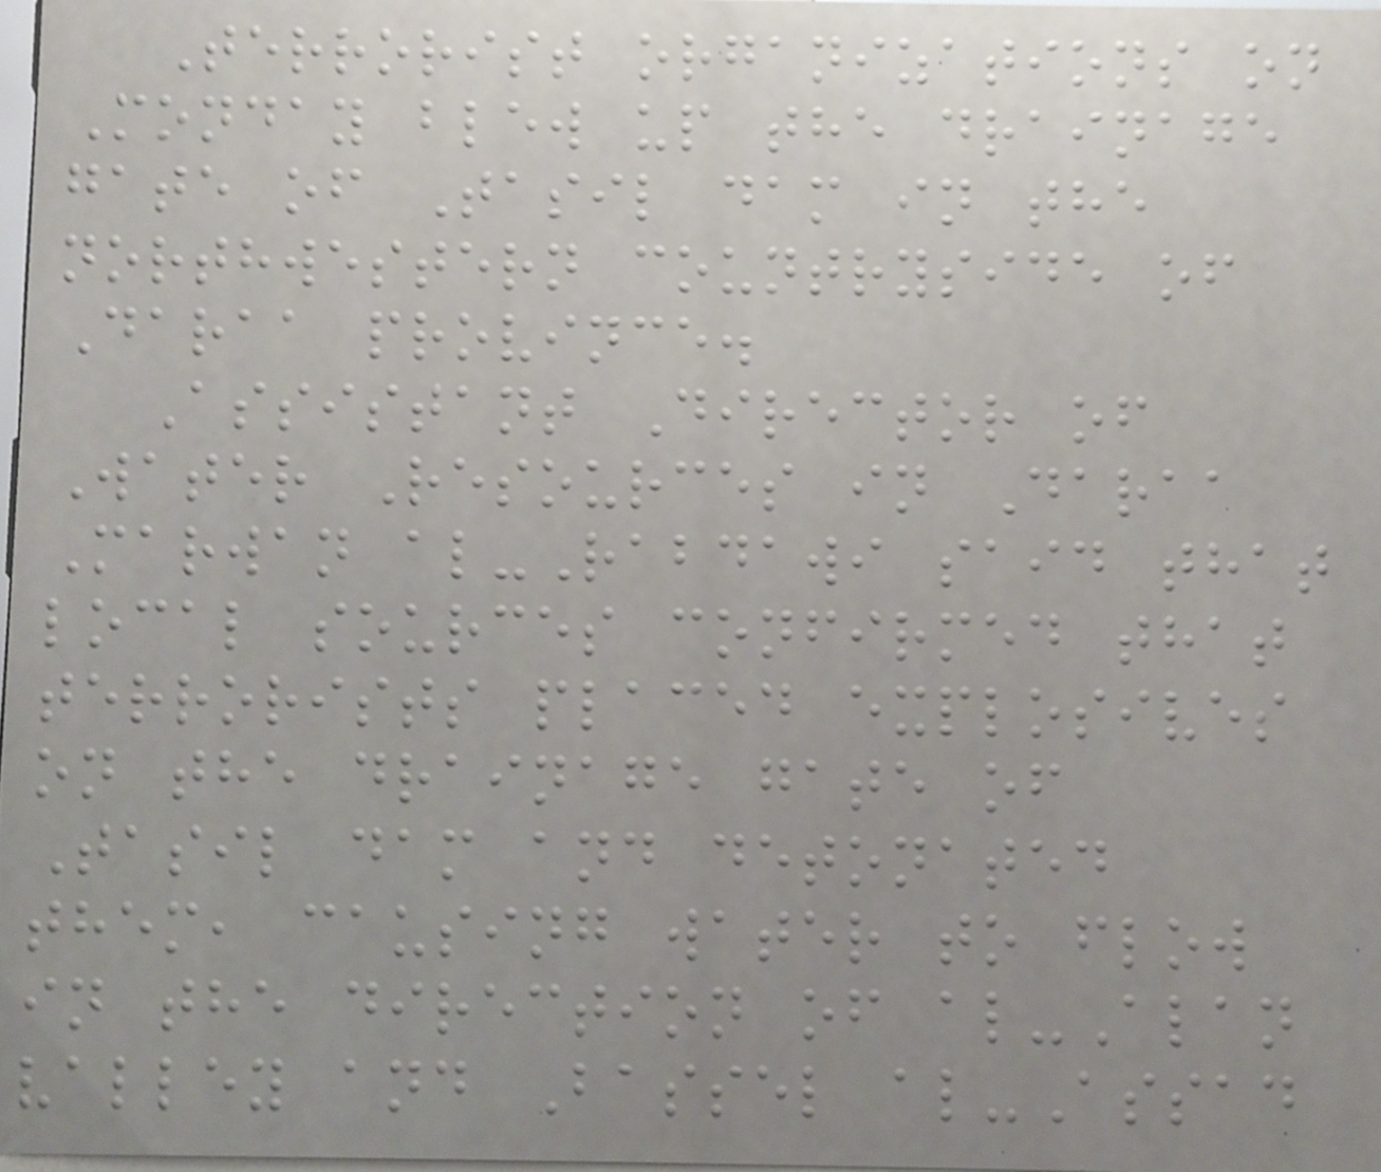Terrorist organizations on
Monday blew up the drainage
gate of Tasil dam in the
northwestern countryside of
Daraa province.
Assistant Director of
Water Resources in Daraa
Marwan al-Rabdawi said that
local sources confirmed that
terrorists placed explosives
on the drainage gate of
Tasil dam and detonated
them, causing water to flow
in the direction of al-Alan
valley and Bassel al-Assad
